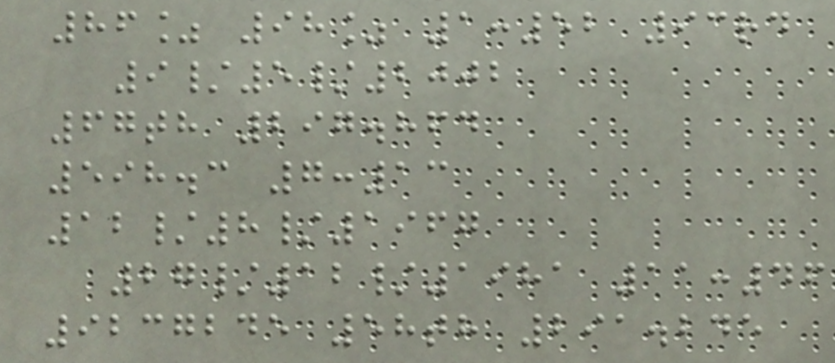86% 98% 1:52 93rd
9/5/2002
67th 297.864
598.3 7:13
12/8/1967
27/12/1981 11:46
9237245 58th 291.245
